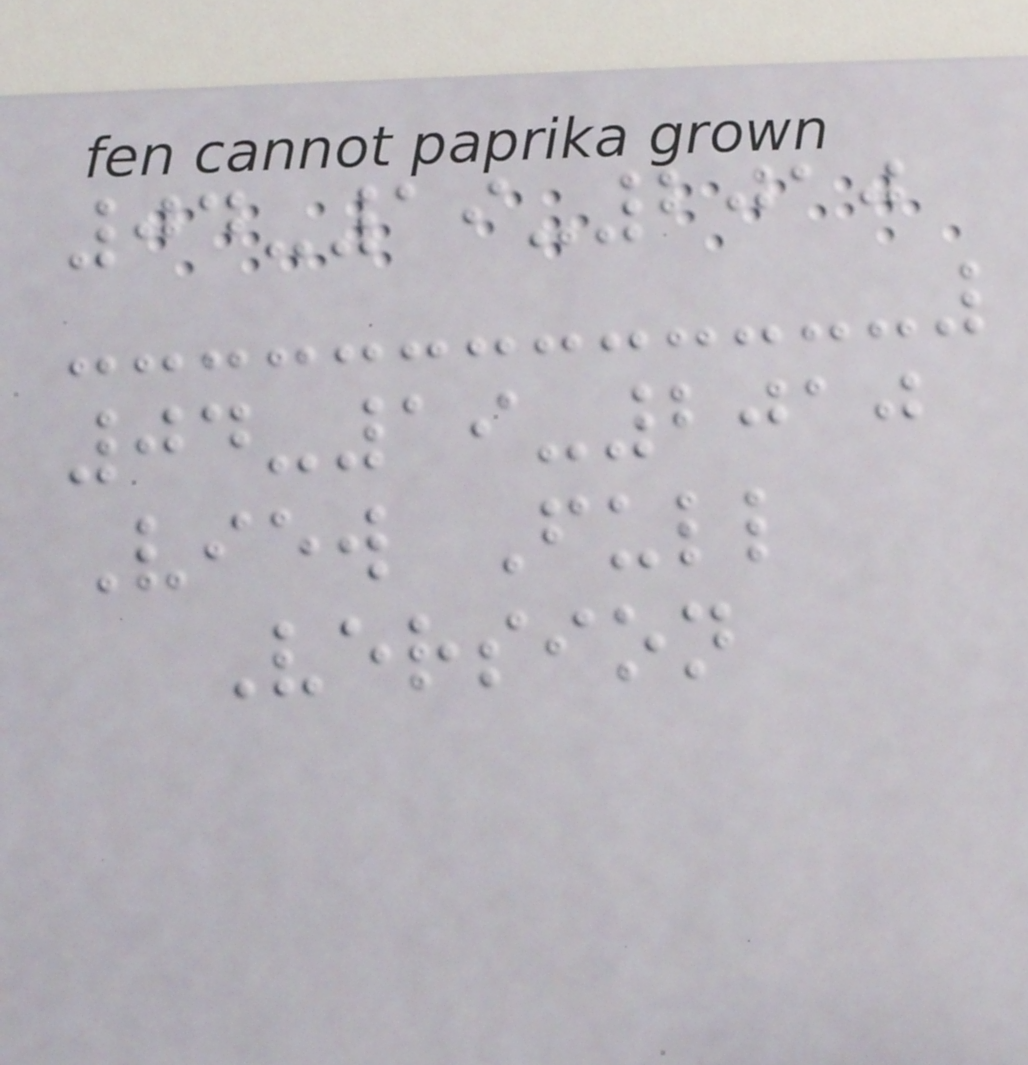04-19-2010
04-19-2010
View Full
Version
